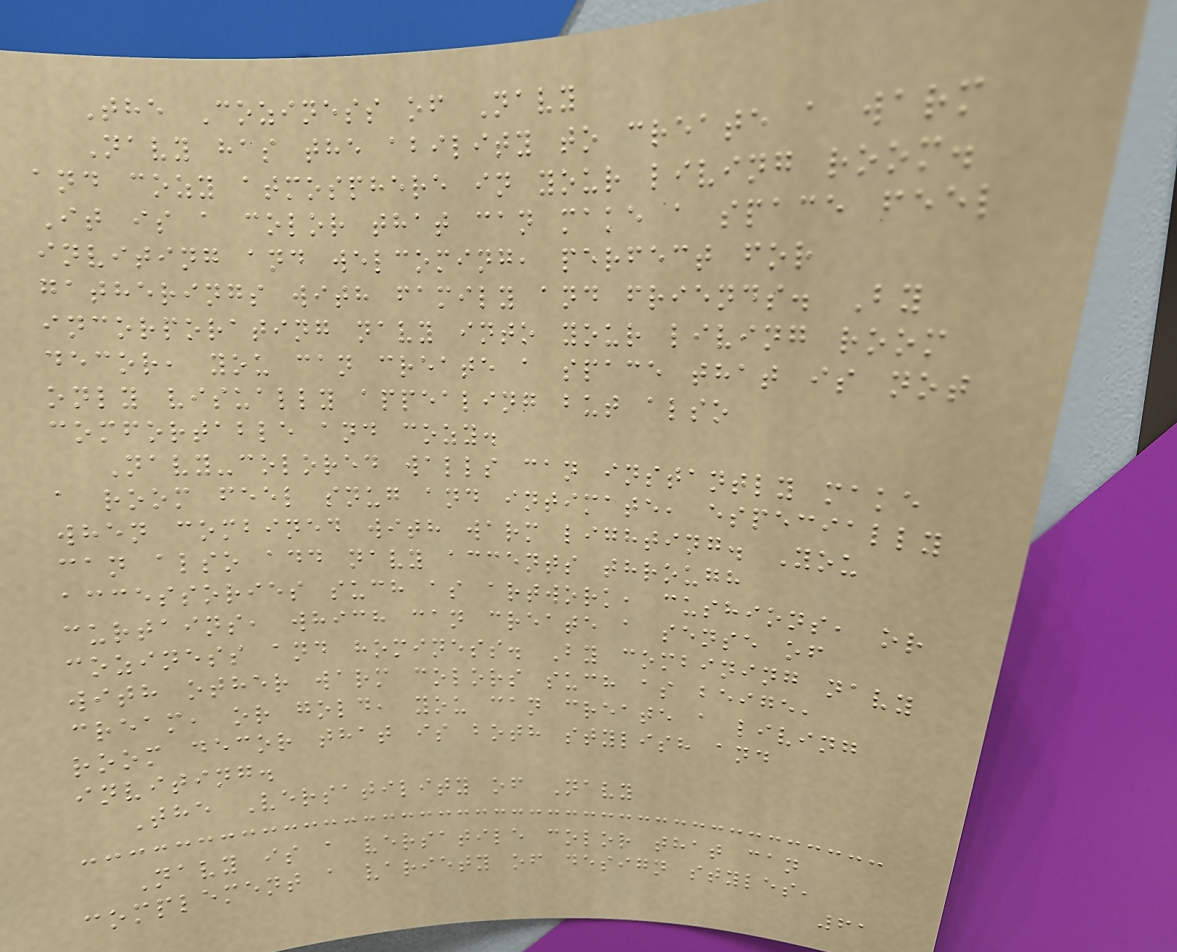The Coziness of Navy
Navy has the ability to create a warm
and cozy atmosphere in your living room.
It is a color that can make a space feel
inviting and welcoming, perfect for
gatherings with family and friends. By
incorporating navy into your living room
decor, you can create a space that is not
only visually appealing but also
comfortable and cozy.
Navy-colored walls can instantly make
a room feel snug and intimate, especially
when combined with warm lighting. You
can also add navy accents through
accessories such as artwork, cushions, or
curtains, which can create a sense of
coziness and hominess. By combining navy
with other warm colors such as beige,
cream, or gold, you can create a living
room decor that is both stylish and
inviting.
The Versatility of Navy
Navy is a versatile color that can
complement a variety of design styles,
61
